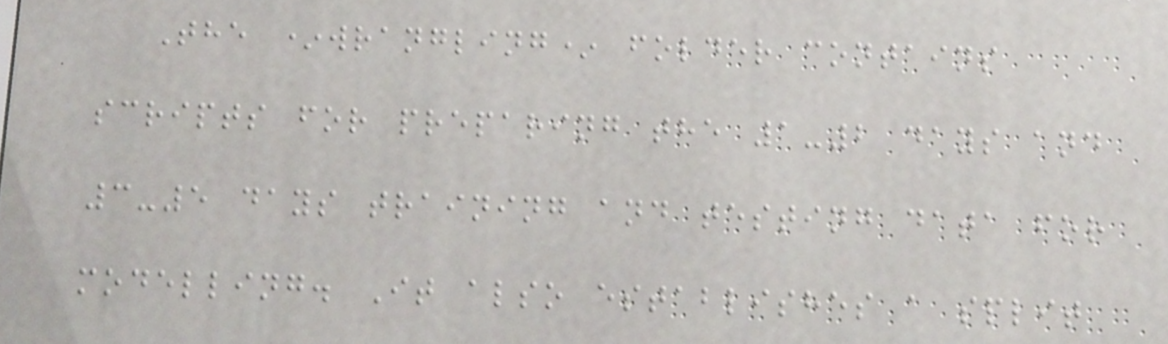The *wrangling* folder contains
scripts for preparing the 1-2 days and
3-5 days training and testing data for
modelling. It also establishes a split
